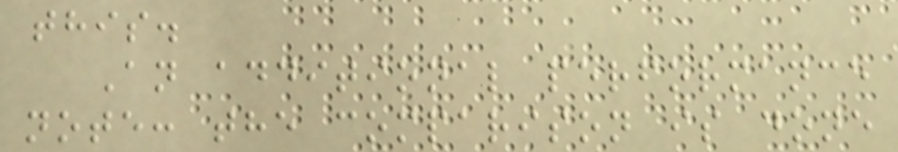this.
An additional performance
note: the comparison is done
